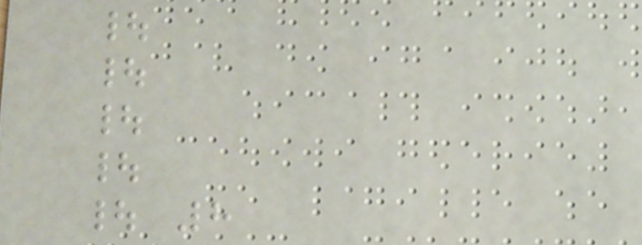|
|
|
|
| 8
